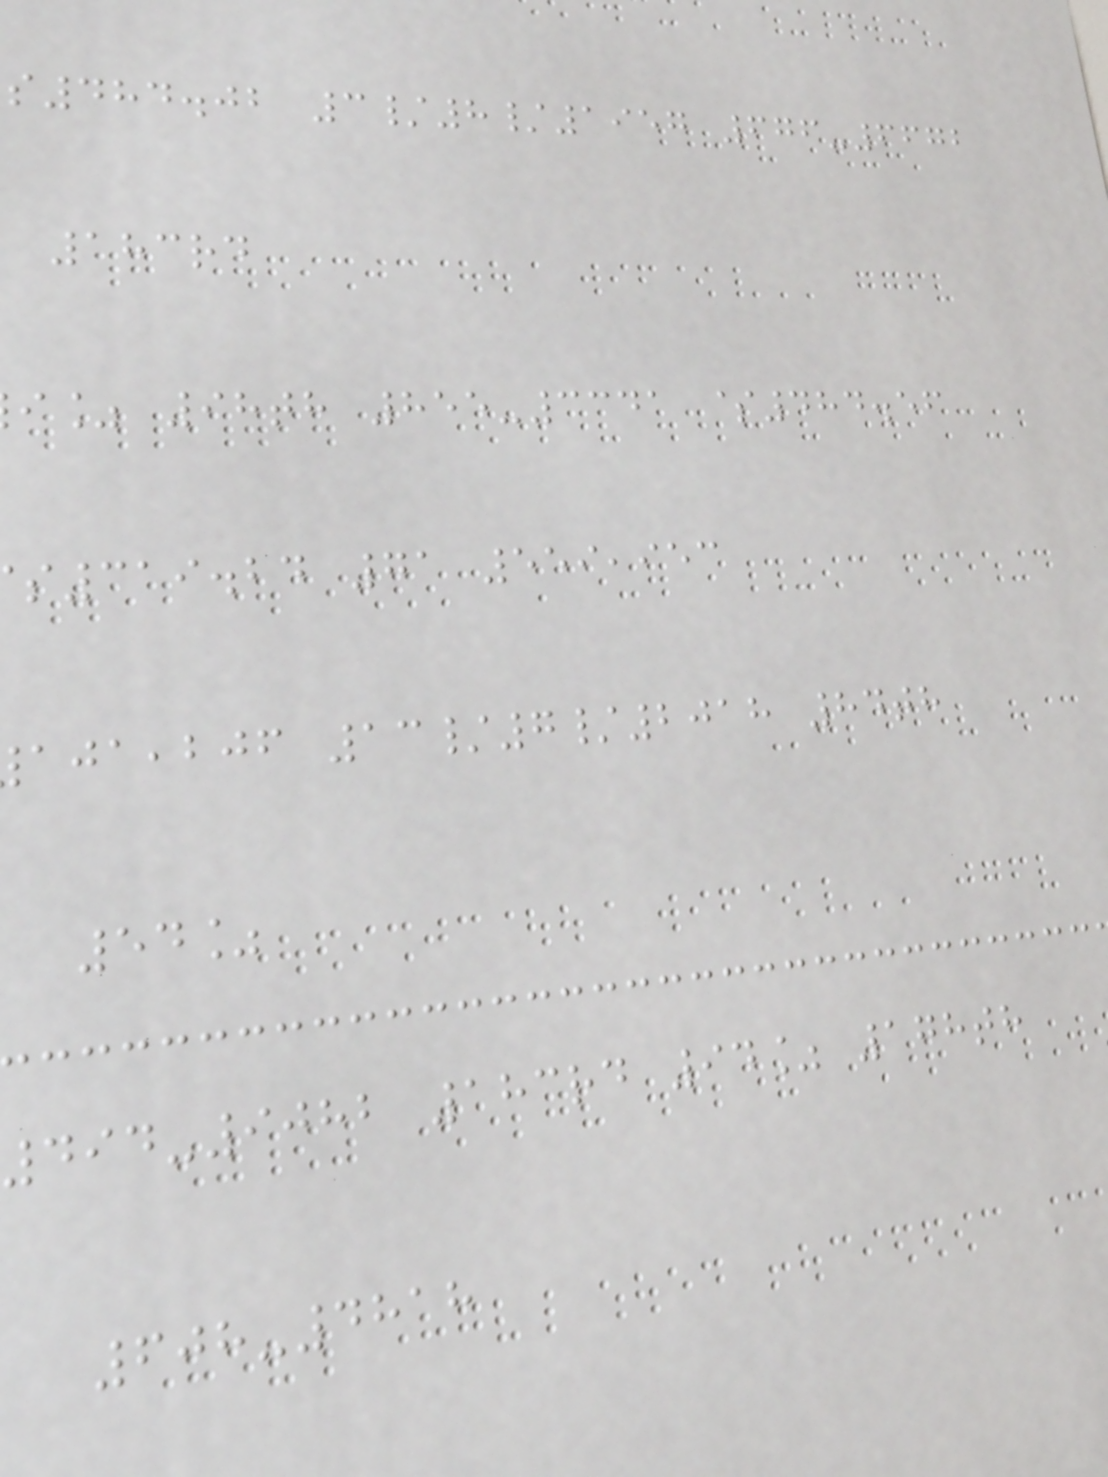484.02 3/8/1957 676-6672
183rd
i% 98th 855-3341 $484.56
319.24 71 559,953
,bjf 13/7/2018 84th
54%
494-9082 183rd 94% 178th
608-4818
